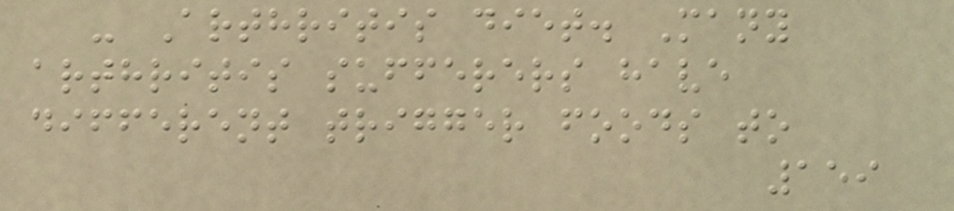- Arthritis diet. Many
arthritis sufferers have
different trigger foods to
159
